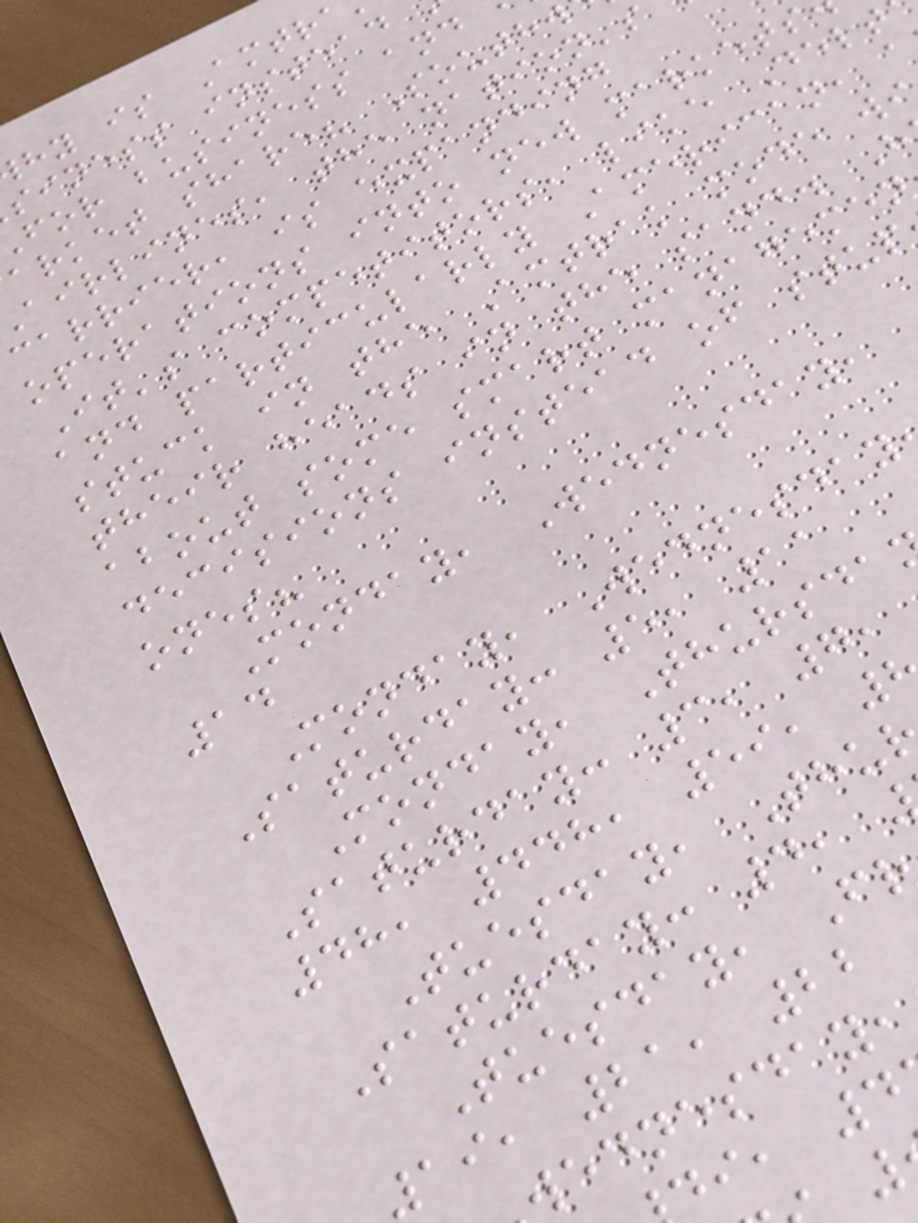hy is Amtr
siness instead
for business and
arket share? Southw
airlines, the nation's
carrier, is expanding
operations into new markets
It's competitors, like Delt
and particularly American,
stuck in the Amtrak mode wi
their heads in the sand. H
about some smart managemen
decisions instead of stup
ones?
Monday, Wednesday,
14
Monday, Wednesday
Saturday: 5, 11
Monday, Thursda
Saturday: 3, 7,
48, 448, 59,
Tuesday, Thu
Saturday: 4,
Tuesday, Fr
19, 21, 22
wednesday,
di, 4
